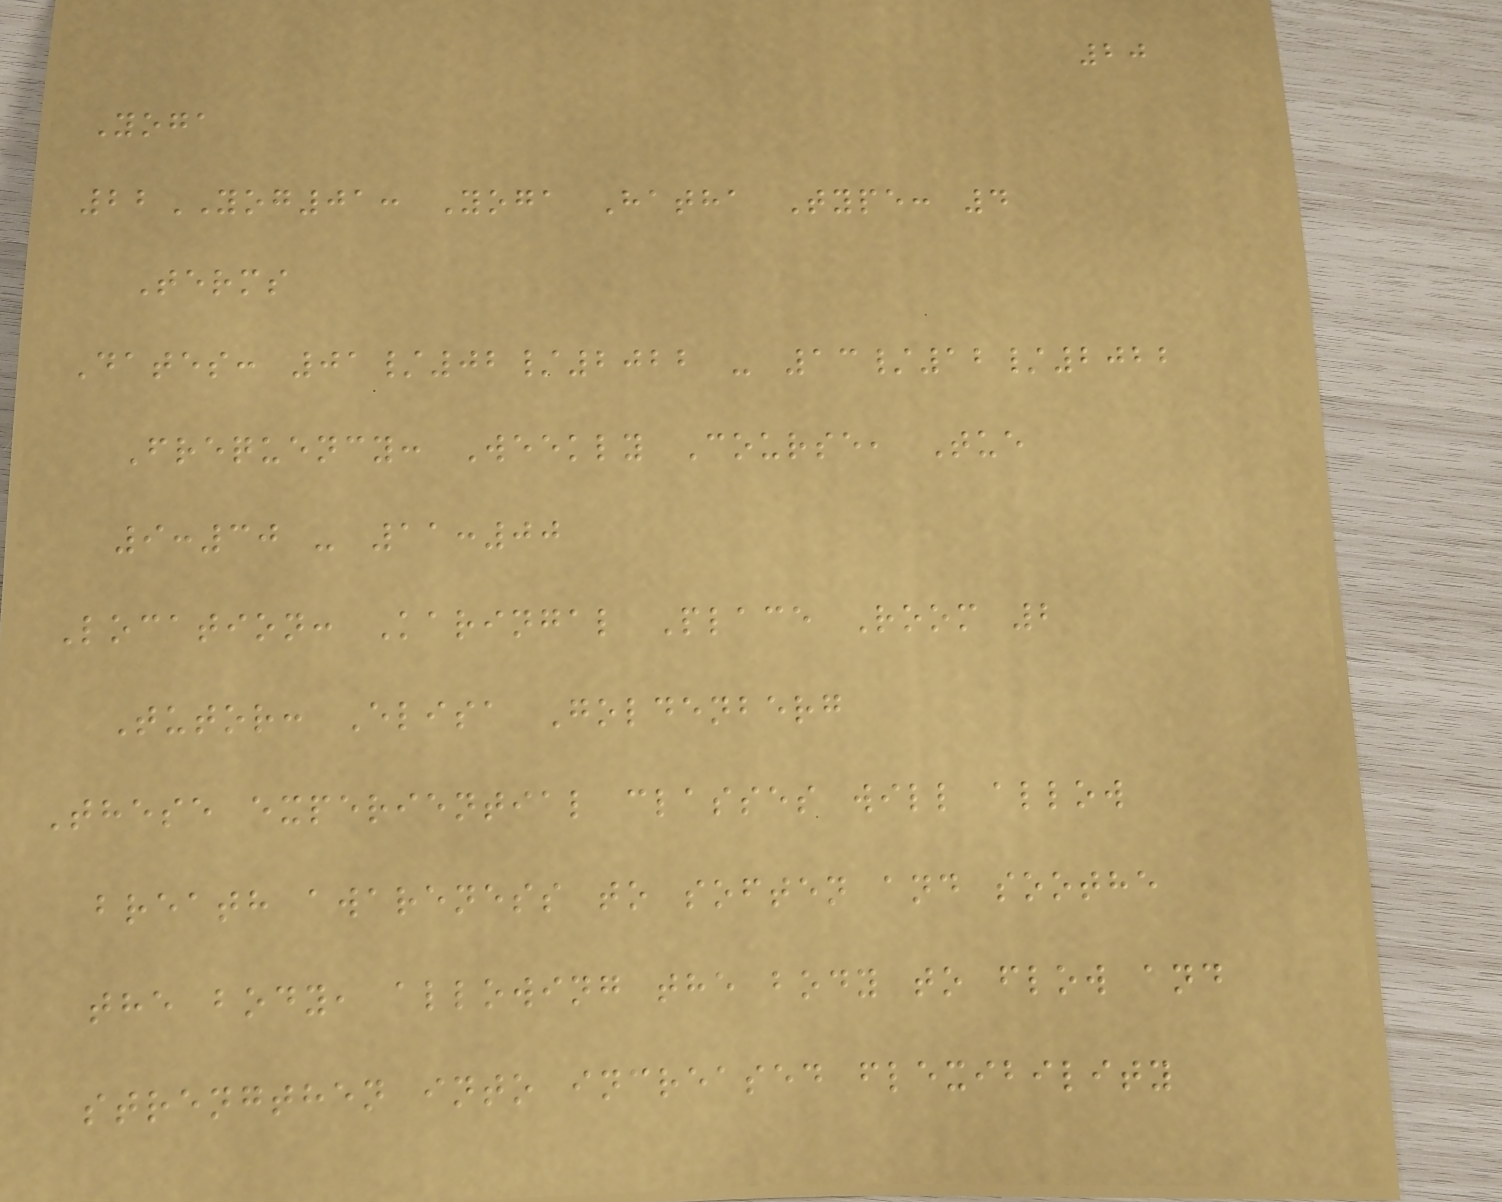20
Yoga
22YOG01: Yoga Hatha Type: 4
Terms
Dates: 01/02/2022 - 13/12/2022
Frequency: Weekly Course, Tue
9:30 - 11:00
Location: Karingal Place Room 2
Tutor: Elisa Goldenberg
These experiential classes will allow
breath awareness to soften and soothe
the body, allowing the body to flow and
strengthen into increased flexibility
